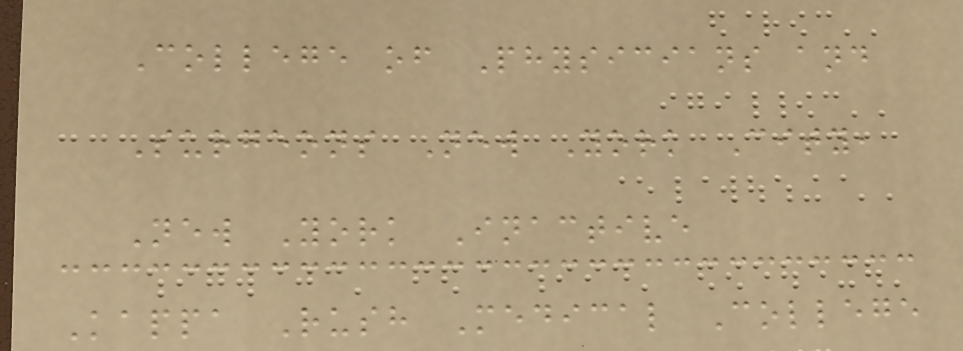College of Physicians and
Surgeons New York City,
New York Inactive
Kappa Rush Medical College
